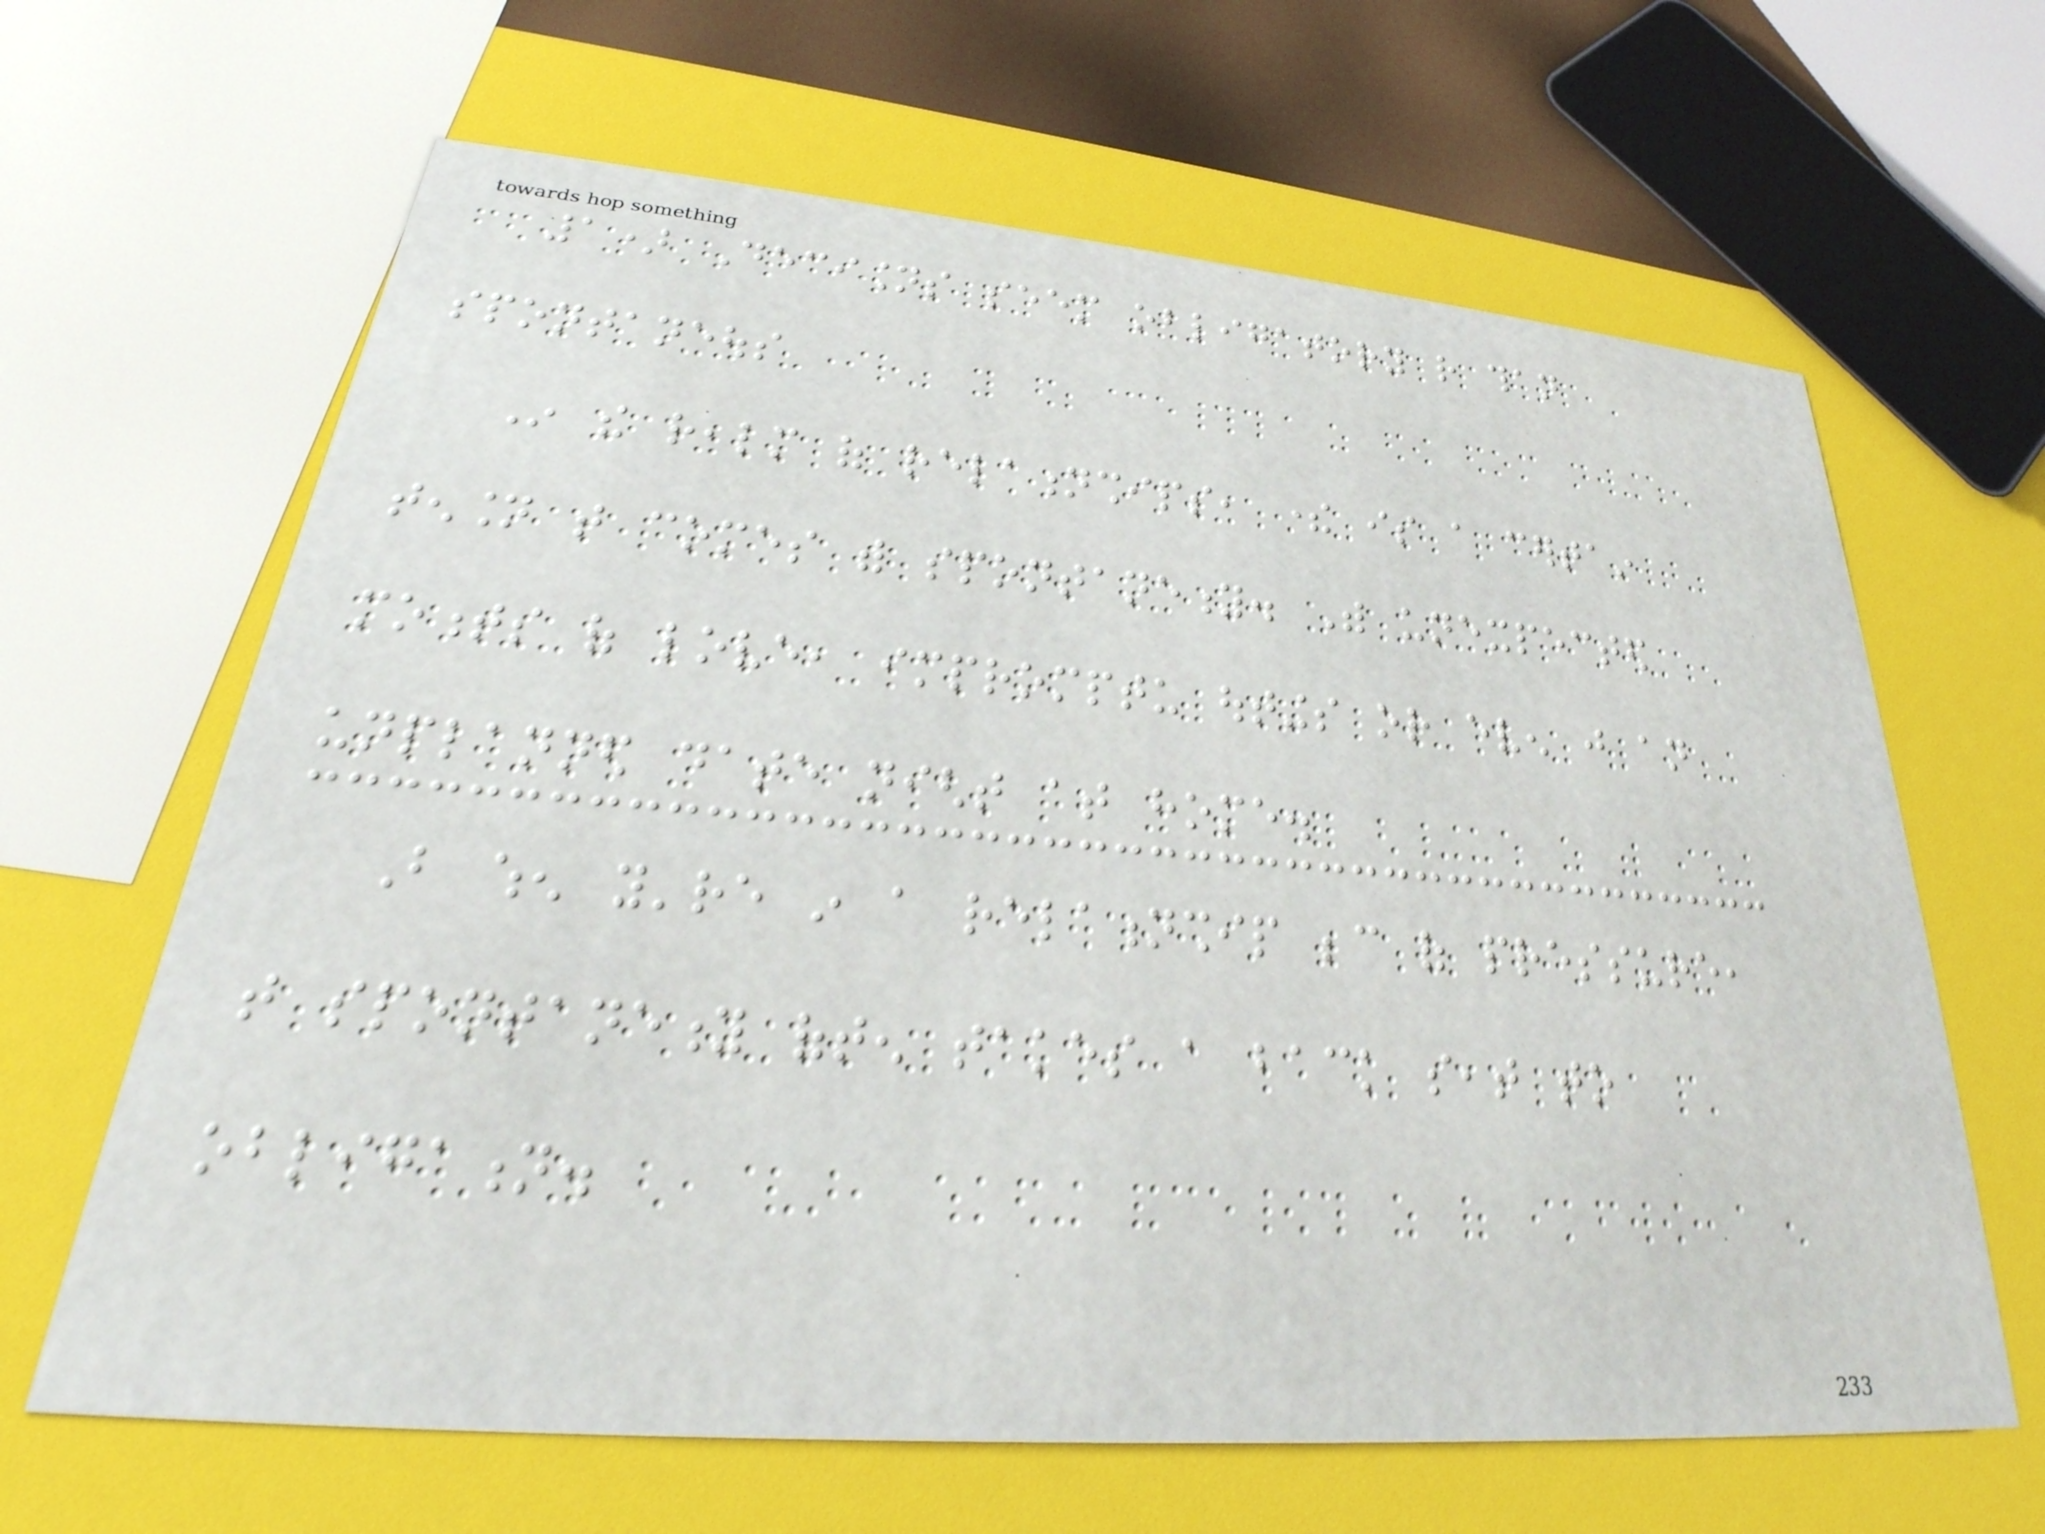1) Decisions seem obligatory rather than
spontaneous
In the realm of relationships, there is a certain
tension that comes with spontaneity. With unexpected
moments of love, impromptu outings or even just an
unplanned date night at home.
But when you're in a relationship because of pressure,
that spontaneity often takes a back seat to
obligation.
